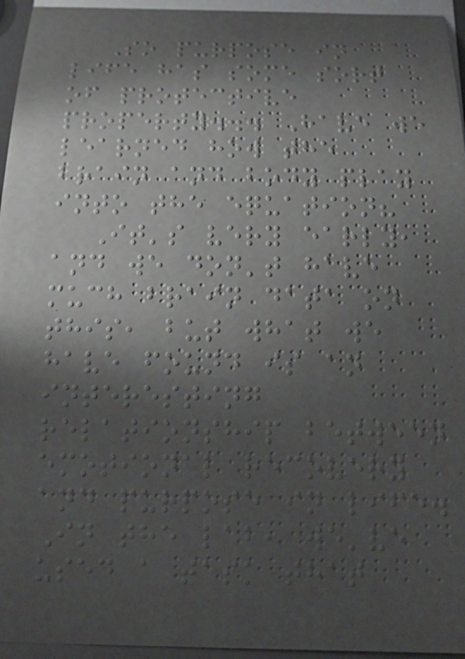So purpose in
life has some sort
of protective
property... Have we
learned how the
brain and body play
into the equation?
It's very early,
and we don't have
much brain data on
this, but what we
have found is an
interesting
relationship between
emotional recovery
and purpose in life.
In the lab, we've
used a task that
